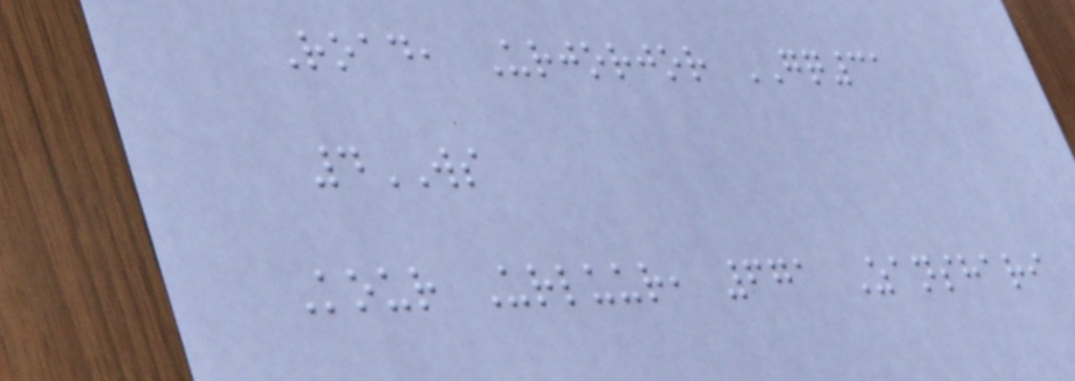Road, Urjorjor GQ31
4WS
Kour Urluur, 671 Zanshari
